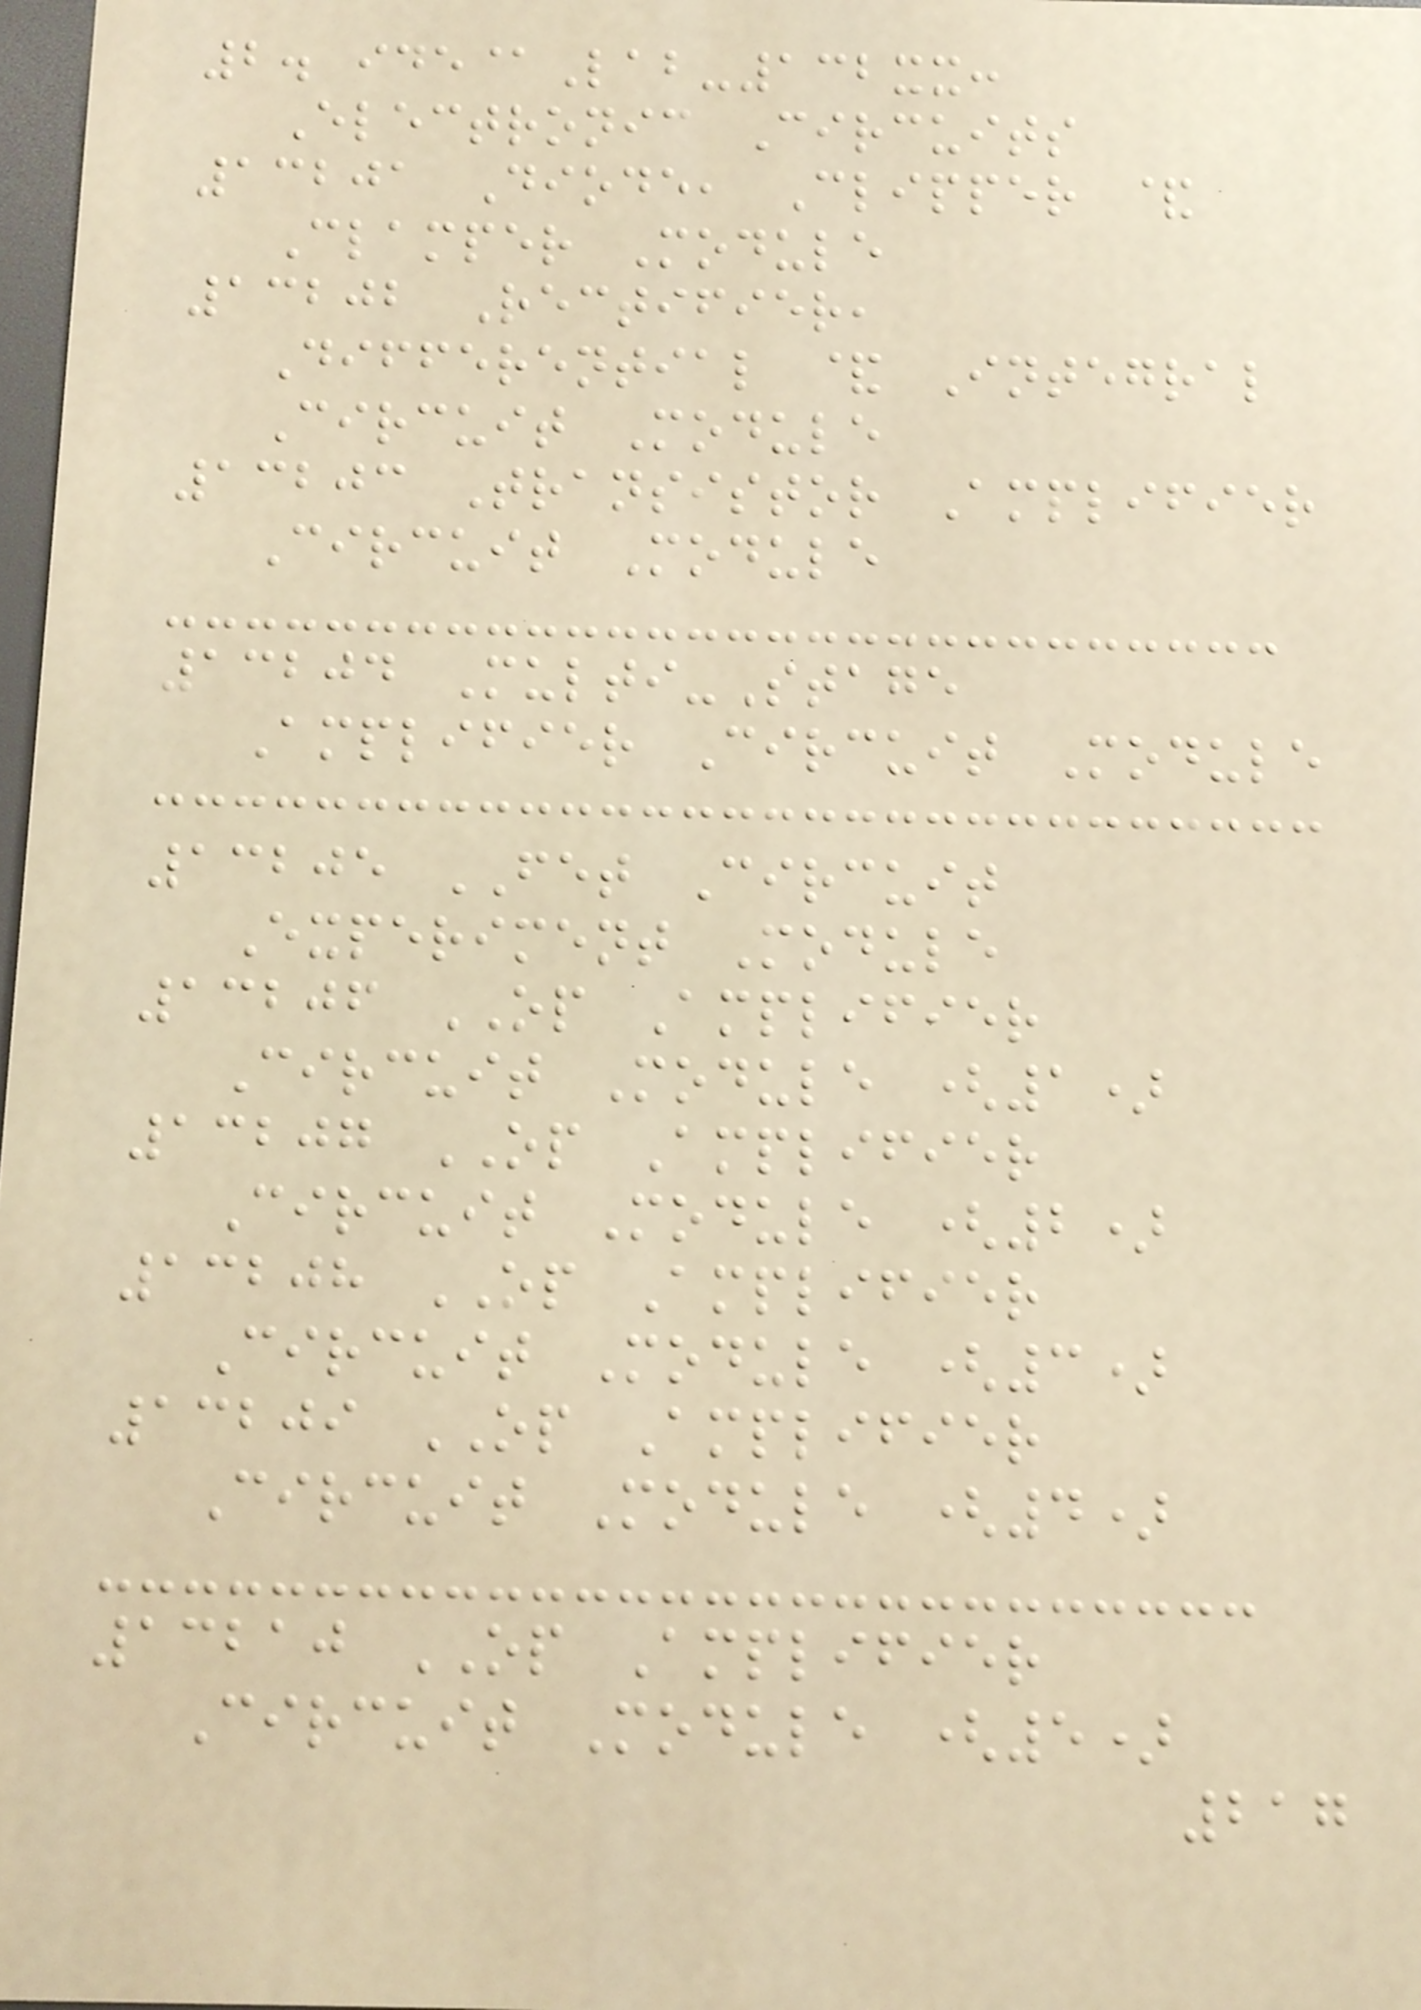2. ide@Lab-132xx:
Electronic Circuits
13201 Diode, Clipper &
Clamper Module
13202 Rectifier,
Differential & Integral
Circuit Module
13203 Transistor Amplifier
Circuit Module
13204 Multi-Stage
Amplifier Circuit Module
13205 FET Circuit
Experiment Module
13206 OP Amplifier
Circuit Module (1)
13207 OP Amplifier
Circuit Module (2)
13208 OP Amplifier
Circuit Module (3)
13209 OP Amplifier
Circuit Module (4)
13210 OP Amplifier
Circuit Module (5)
217
